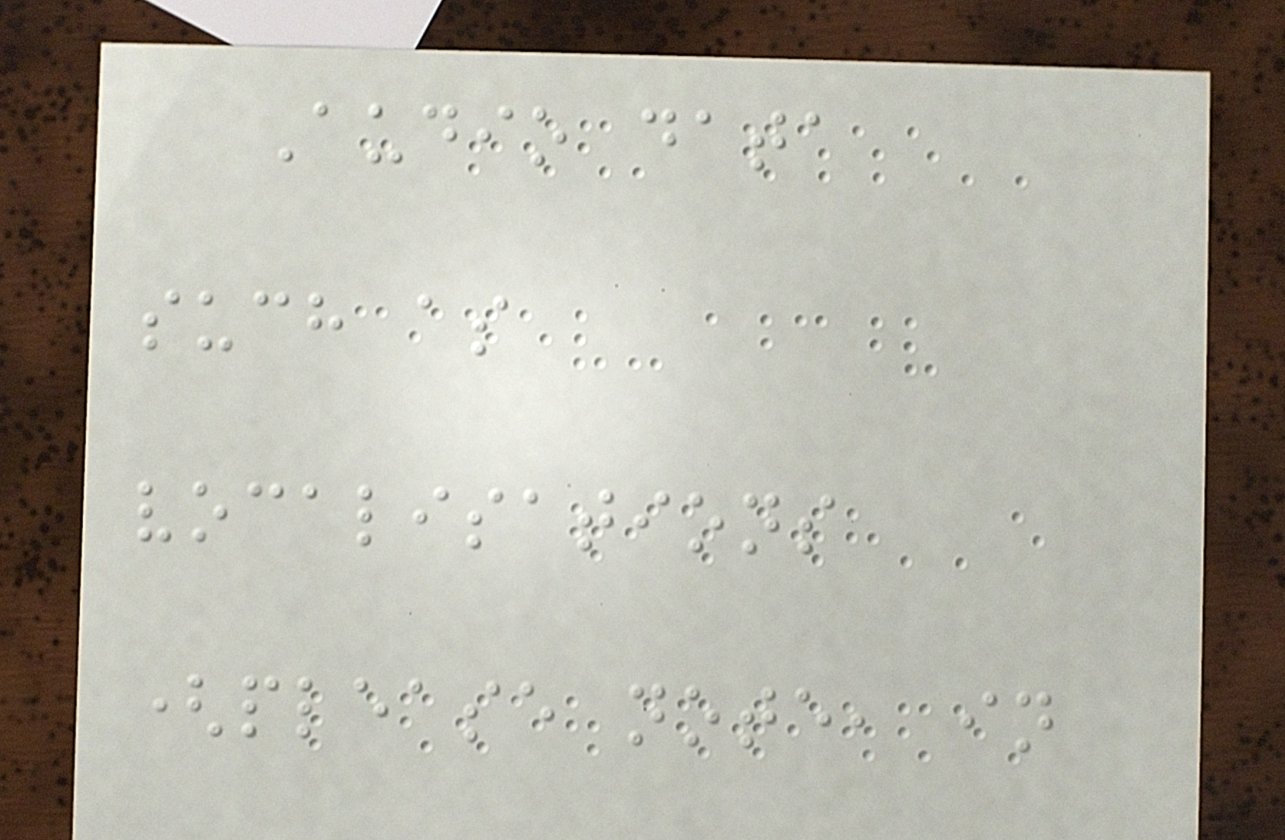Audio data
such as
vocalisations
(please note, in
